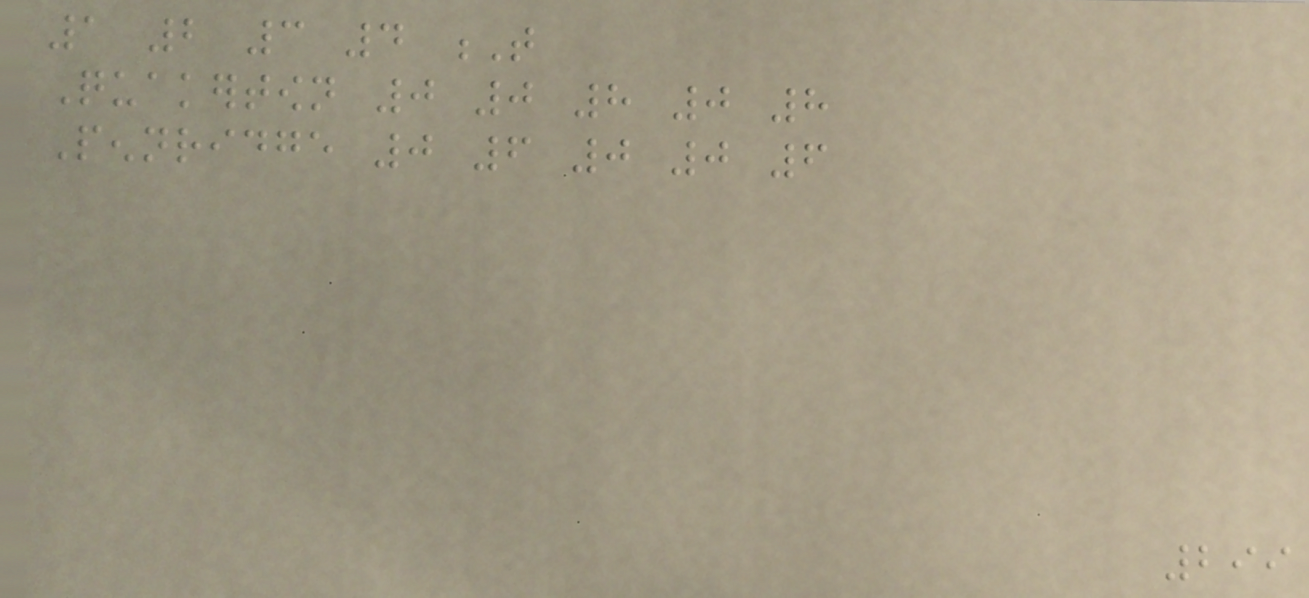1 2 3 4 T
Quakertown 0 0 8 0 8
Pennridge 0 6 0 0 6
299
